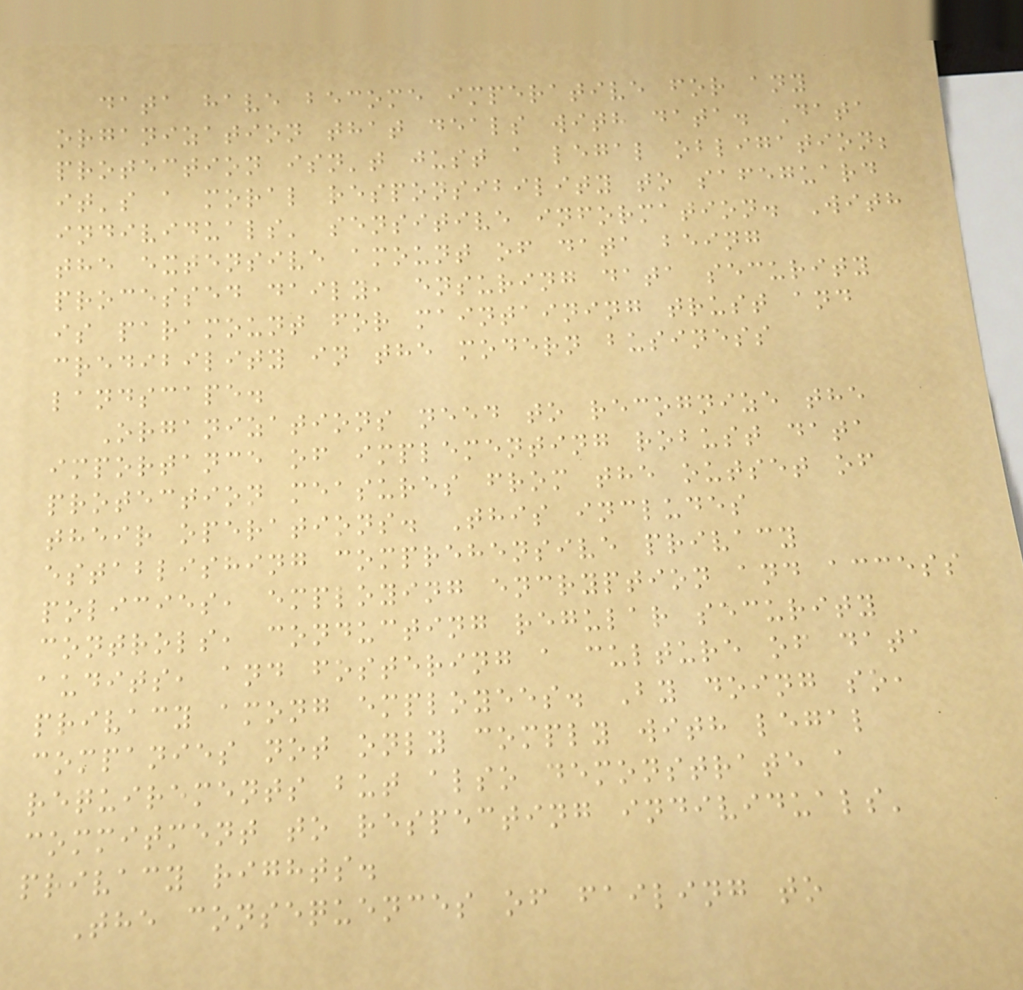data have become imperative for any
organization that deals with data. Data
protection isn't just a legal obligation;
it's a moral responsibility to safeguard
individuals' sensitive information. With
the extensive amount of data being
processed daily, ensuring data security
is paramount for maintaining trust and
credibility in the modern business
landscape.
Organizations need to recognize the
importance of implementing robust data
protection measures from the outset of
their operations. This includes
establishing comprehensive privacy
policies, employing encryption and access
controls, conducting regular security
audits, and fostering a culture of data
privacy among employees. By doing so,
companies not only comply with legal
requirements but also demonstrate a
commitment to respecting individuals'
privacy rights.
The consequences of failing to
